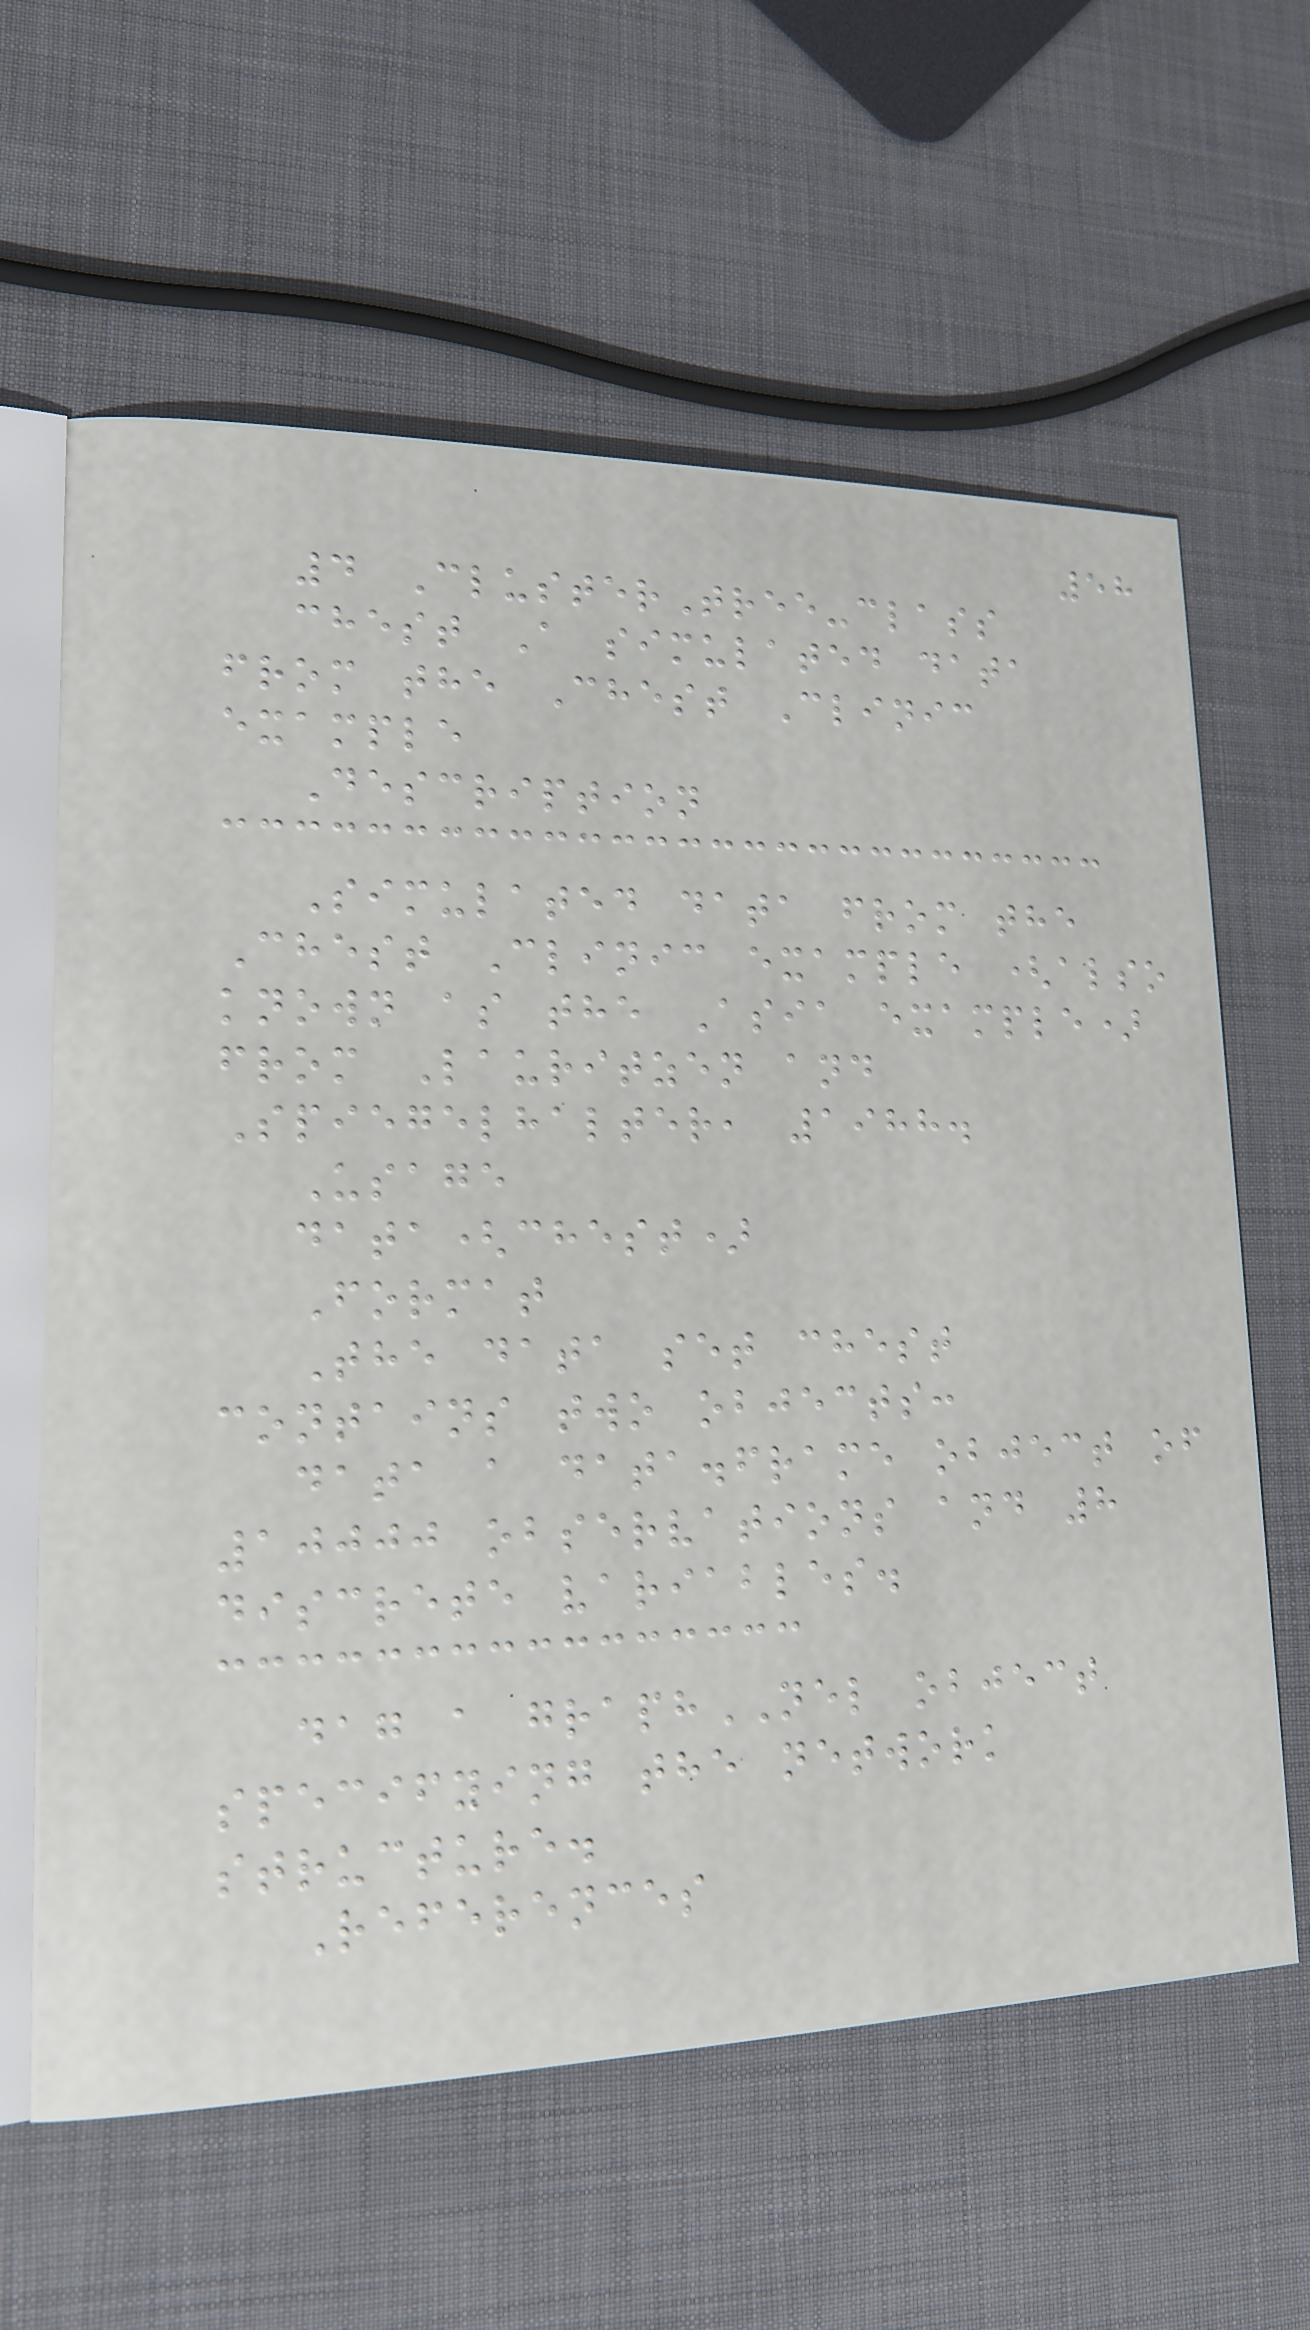58
4 ClusterTree-class
chest A simulated data
from the Chest Clinic
example
Description
Simulated data from the
Chest Clinic example (also
known as the Asia example)
from Lauritzen and
Spiegelhalter, 1988.
Usage
data(chest)
Format
The data set chest
contains two objects:
data a data.frame object of
10000 observations and 8
discrete variables.
dag a graphNEL object
specifying the network
structure.
References
